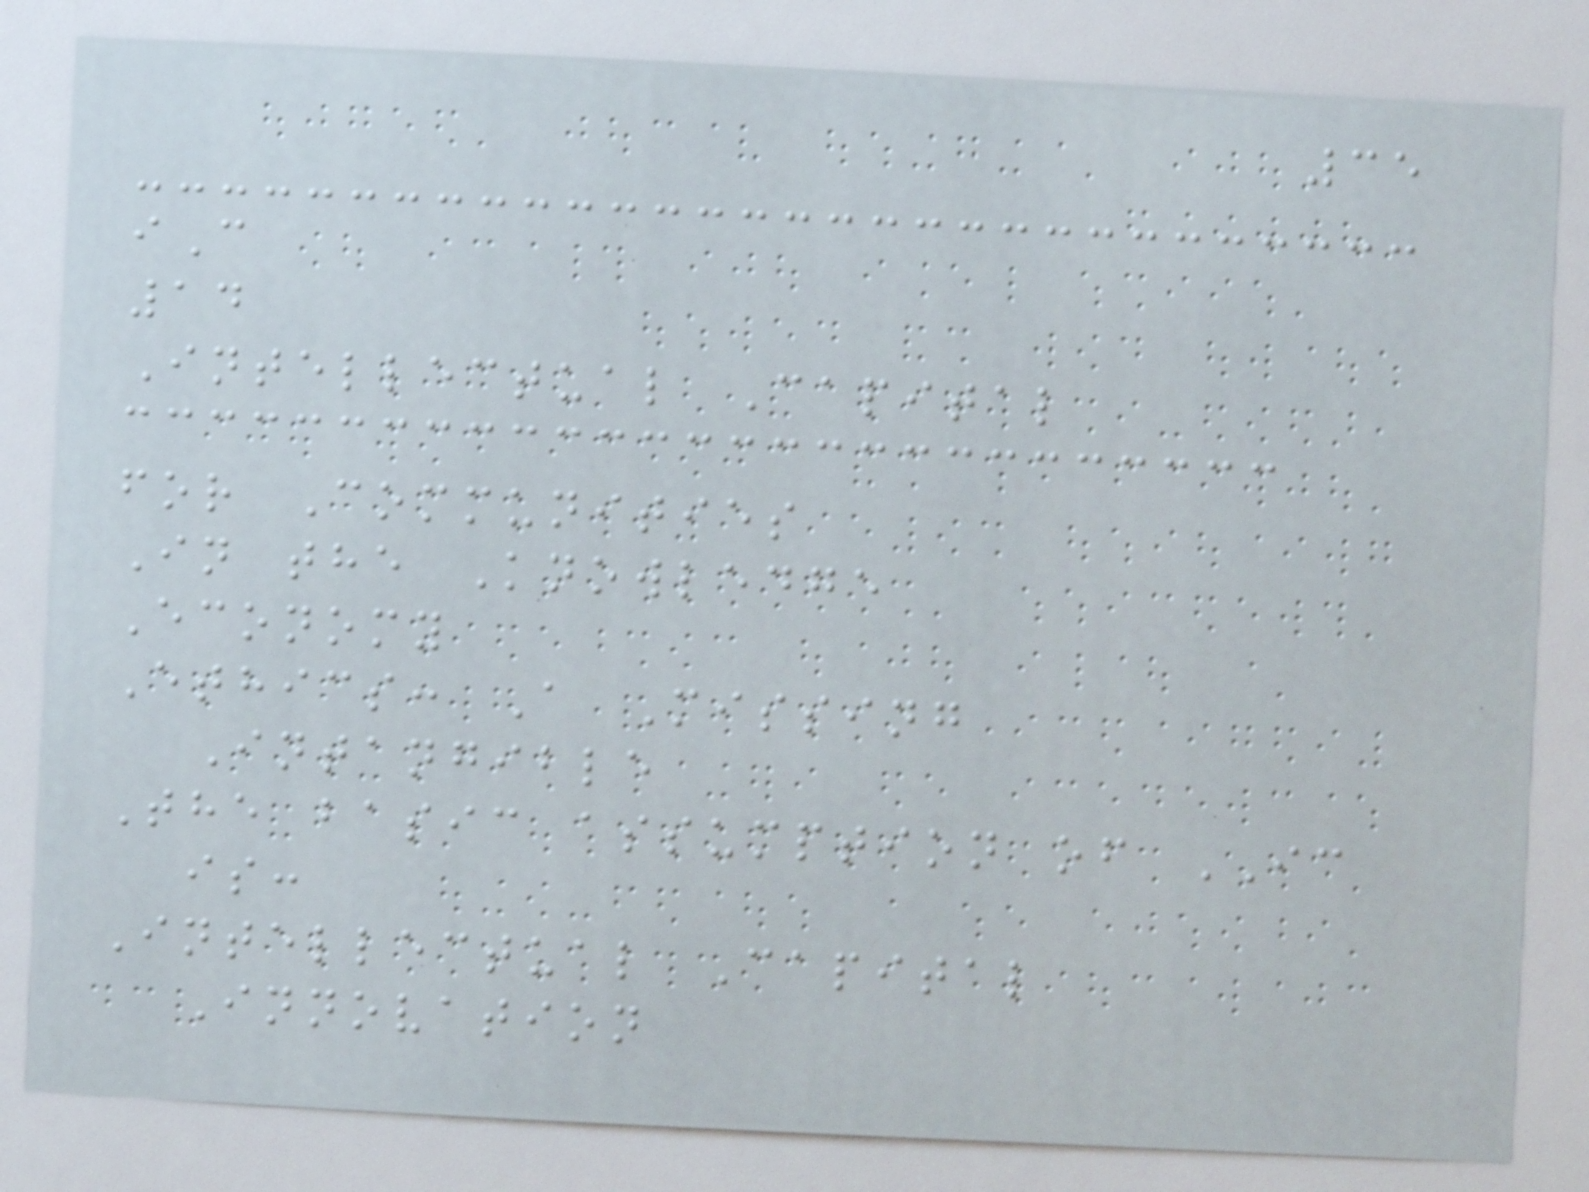35
iC
14
Intellectual Capital
for Communities
In the Knowledge
Economy
Ethics: A Missing
Intangible
The basic assumption of IC
is:
Intellectual Capital
Innovation
